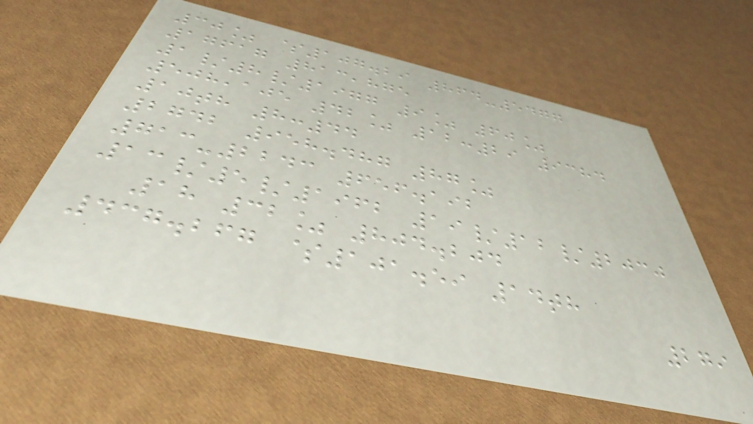30% $107.29 864-5477
17617 813,875
1/8/1977 9% 60%
508,105 42% 12:29 9384
10th 8:44
2742 958.487 87%
713-2243 656.192
13/5/1962 19/12/2030
18 32% 804.204
437.267 $101.59 14th
279
